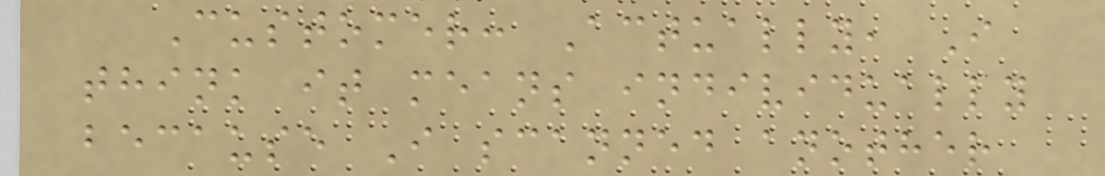Customer: Actually, I
think it means individually
because I scanned another
